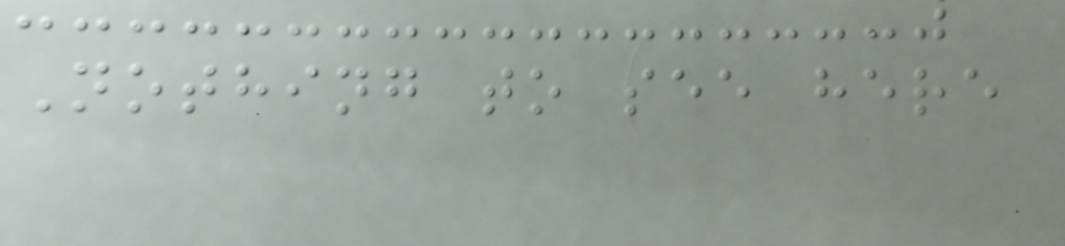Nothing to see here
